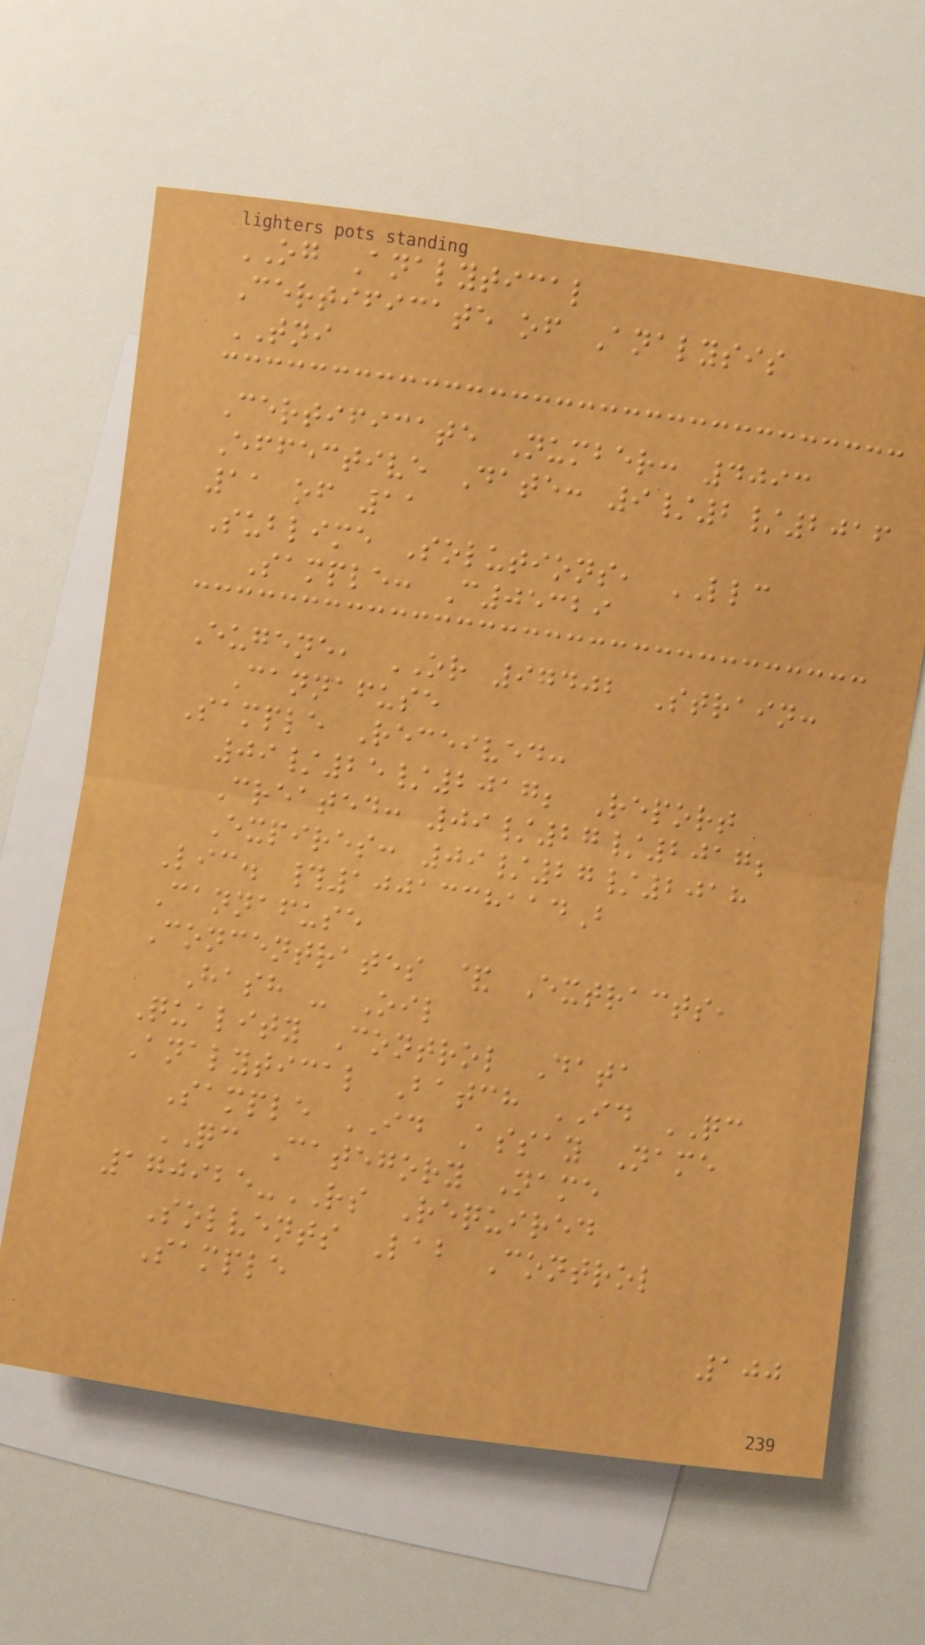OG Analytical
Certificate of Analysis
TNI
Certificate Number: 4093
Effective Date: 9/2/2016
11 of 11
Sublime Solutions, LLC
Sample: C05329
Eugene, OR 97402 Strain:
Cannafuse
Sample Received:
09/25/2017; Report
Created: 09/27/2017;
Expires: 09/27/2018
Lic. #1001338114B
Cannafuse
Concentrates & Extracts,
Hash - Oil
Quality Control Data
Analytical Batch ID QC
Sample ID Assay Name
QC Category Name
170925-RS Required
Solvents Lab Control
Sample
100
